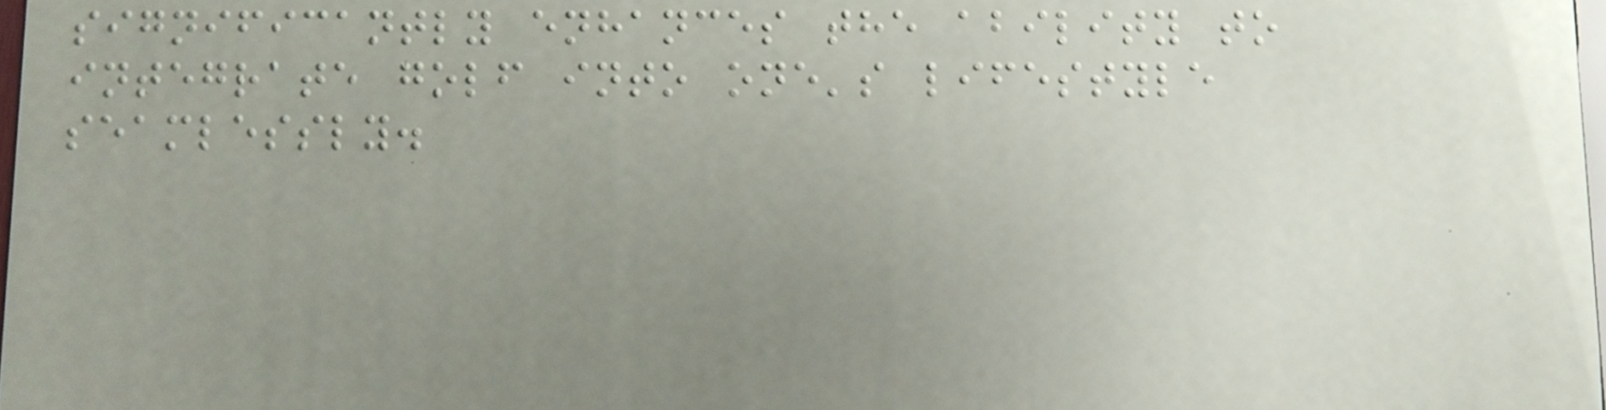significantly enhances the ability to
integrate golf into one's lifestyle
seamlessly.
